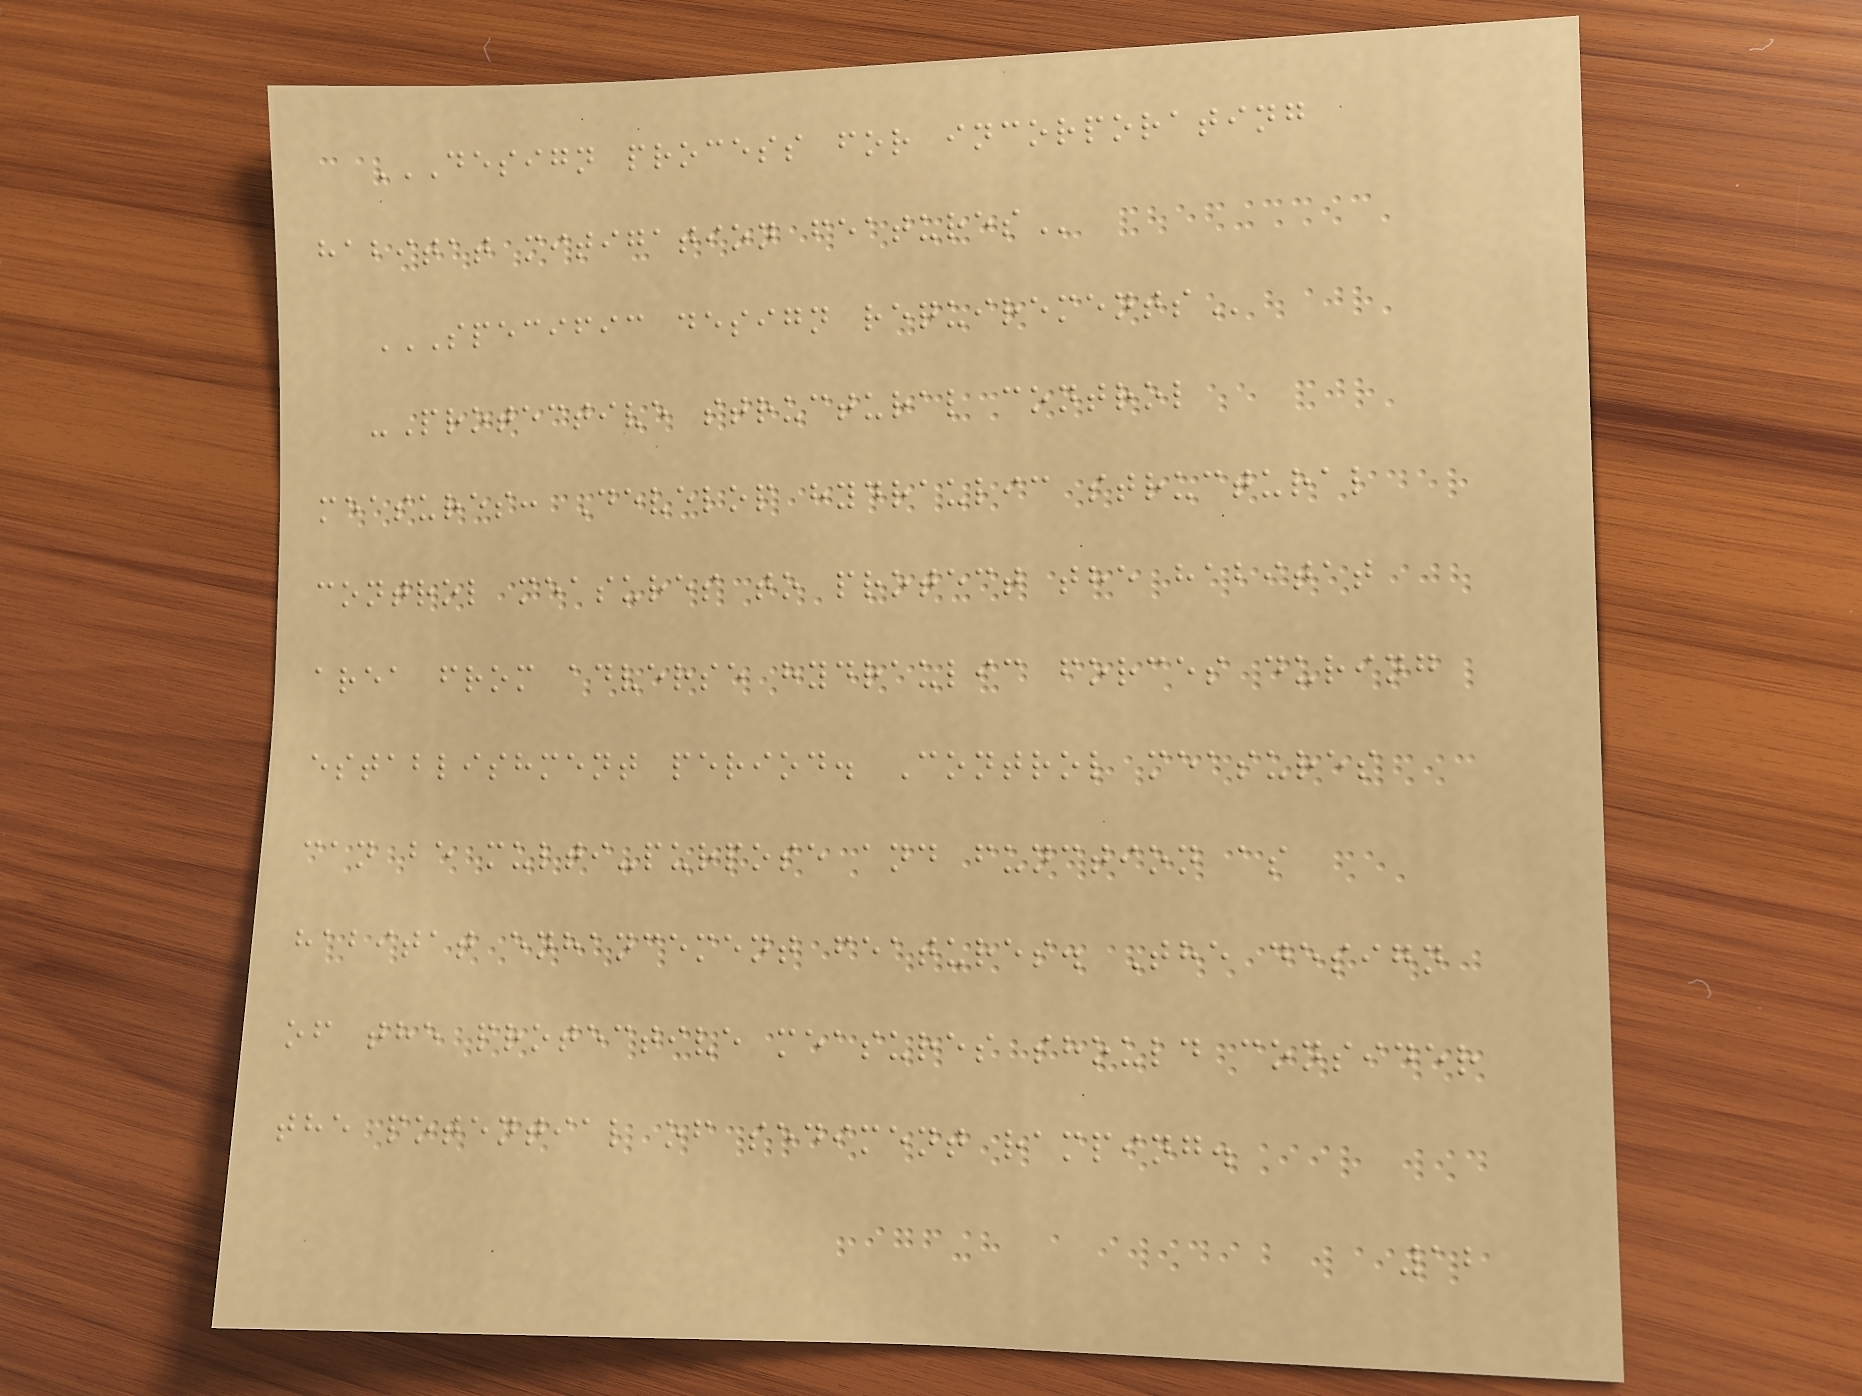DESIGN PROCESS FOR INCORPORATING
HABITAT MITIGATION FEATURES
SPECIFIC DESIGN REQUIREMENTS
-Protective structural control
measures: Develop hydraulic structural
control measures to protect the habitat
area from adverse hydraulic forces during
establishment period. Control measures
can be multi-purpose and function as
habitat enhancement features. The design
of the protective measures should consider
the potential of sediment ramping.
12
